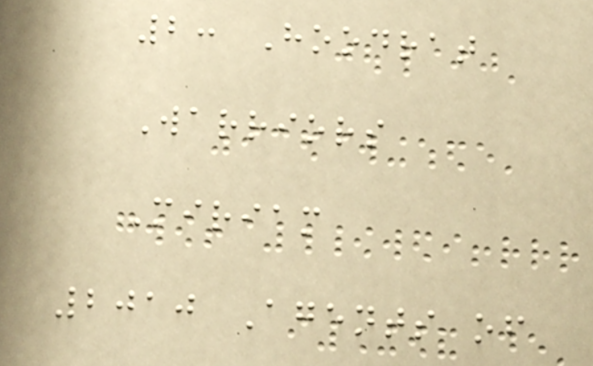2: Hoodrat
Warriors
Miriam
2010 Agents of
